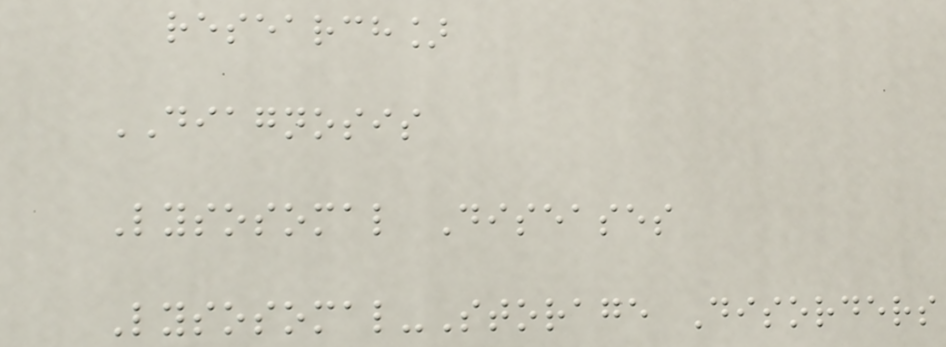research]
DIAGNOSIS
Lysosomal Diseases
Lysosomal-Storage Disorders
